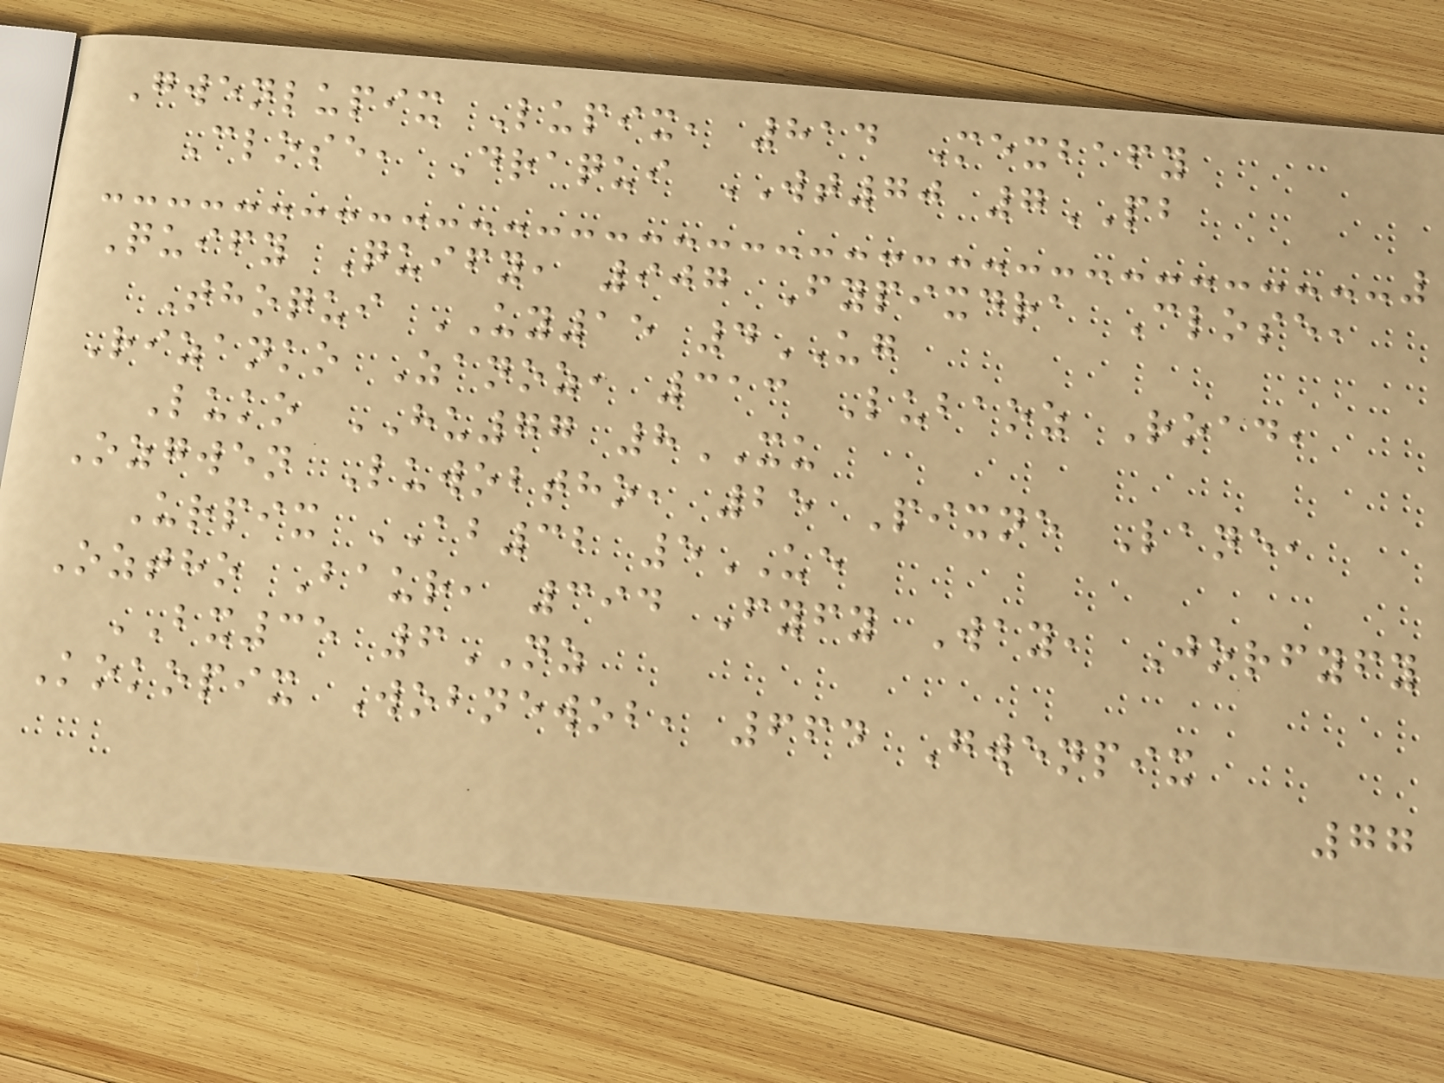Gwenlupix Lupix, 814 Mexbafy
Close, Draqui WT70 7PB
Quify Quify, 907 Fypixdra Close,
Thoqui UY15 4UG
Rizanko Zanoz, 313 Lubaoz Road,
Luko HU77 8XU
Ozgwen Luwobtho, 25 Pixne Lane,
Urpix AB32 5UE
Oztho Baur, 394 Fyfy Way, Jorfyfy
BX35 6NZ
Kokopix Wobnewob, 664 Gwenpix
77
